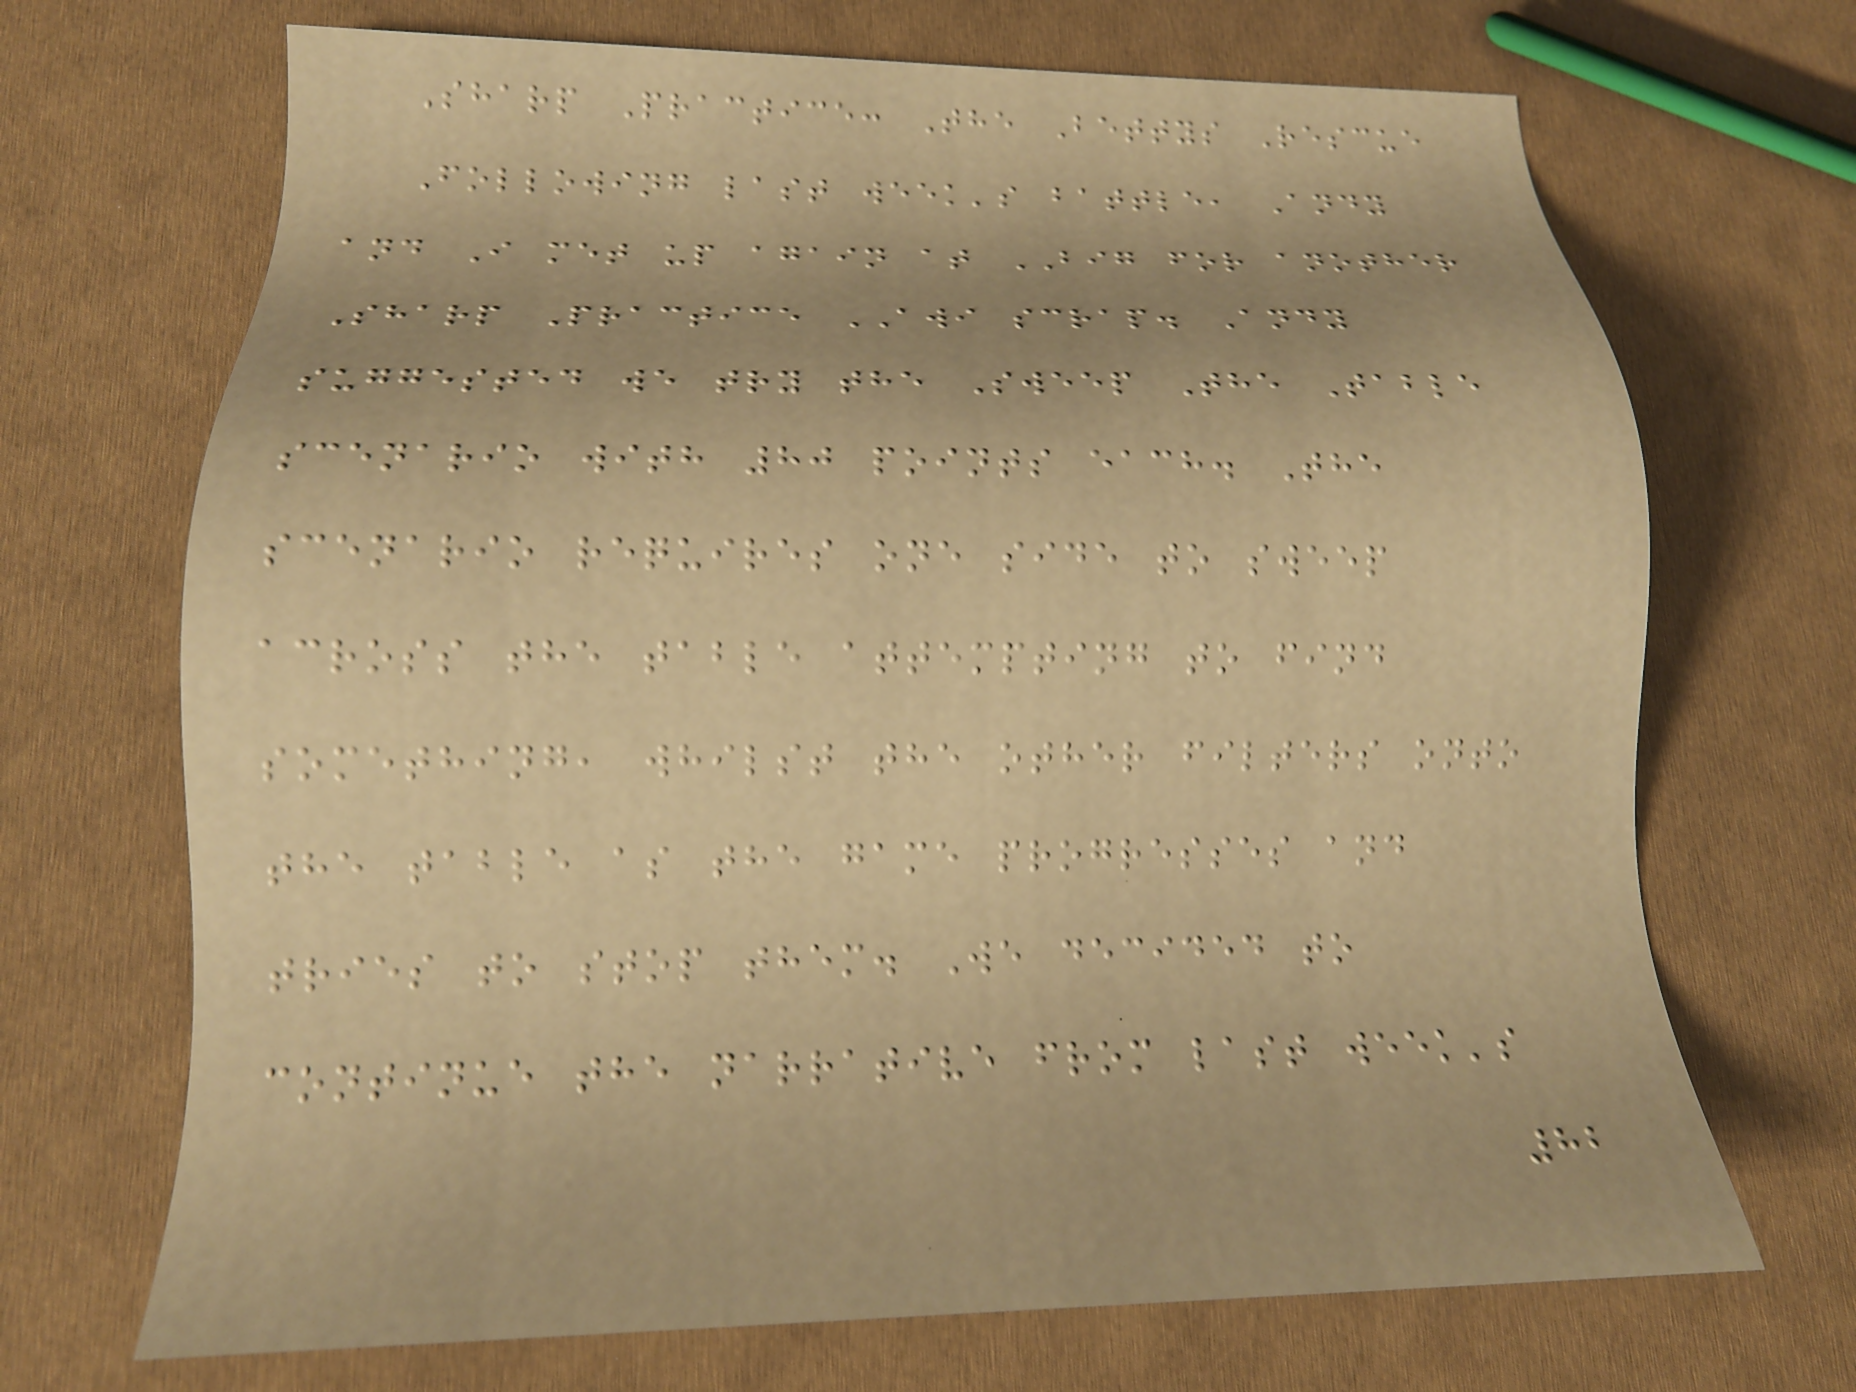Sharp Practice: The Bettys Rescue
Following last week's battle, Andy
and I met up again at BIG for another
Sharp Practice AWI scrap. Andy
suggested we try the Sweep The Table
scenario with 80 points each. The
scenario requires one side to sweep
across the table attempting to find
something, whilst the other filters onto
the table as the game progresses and
tries to stop them. We decided to
continue the narrative from last week's
82
